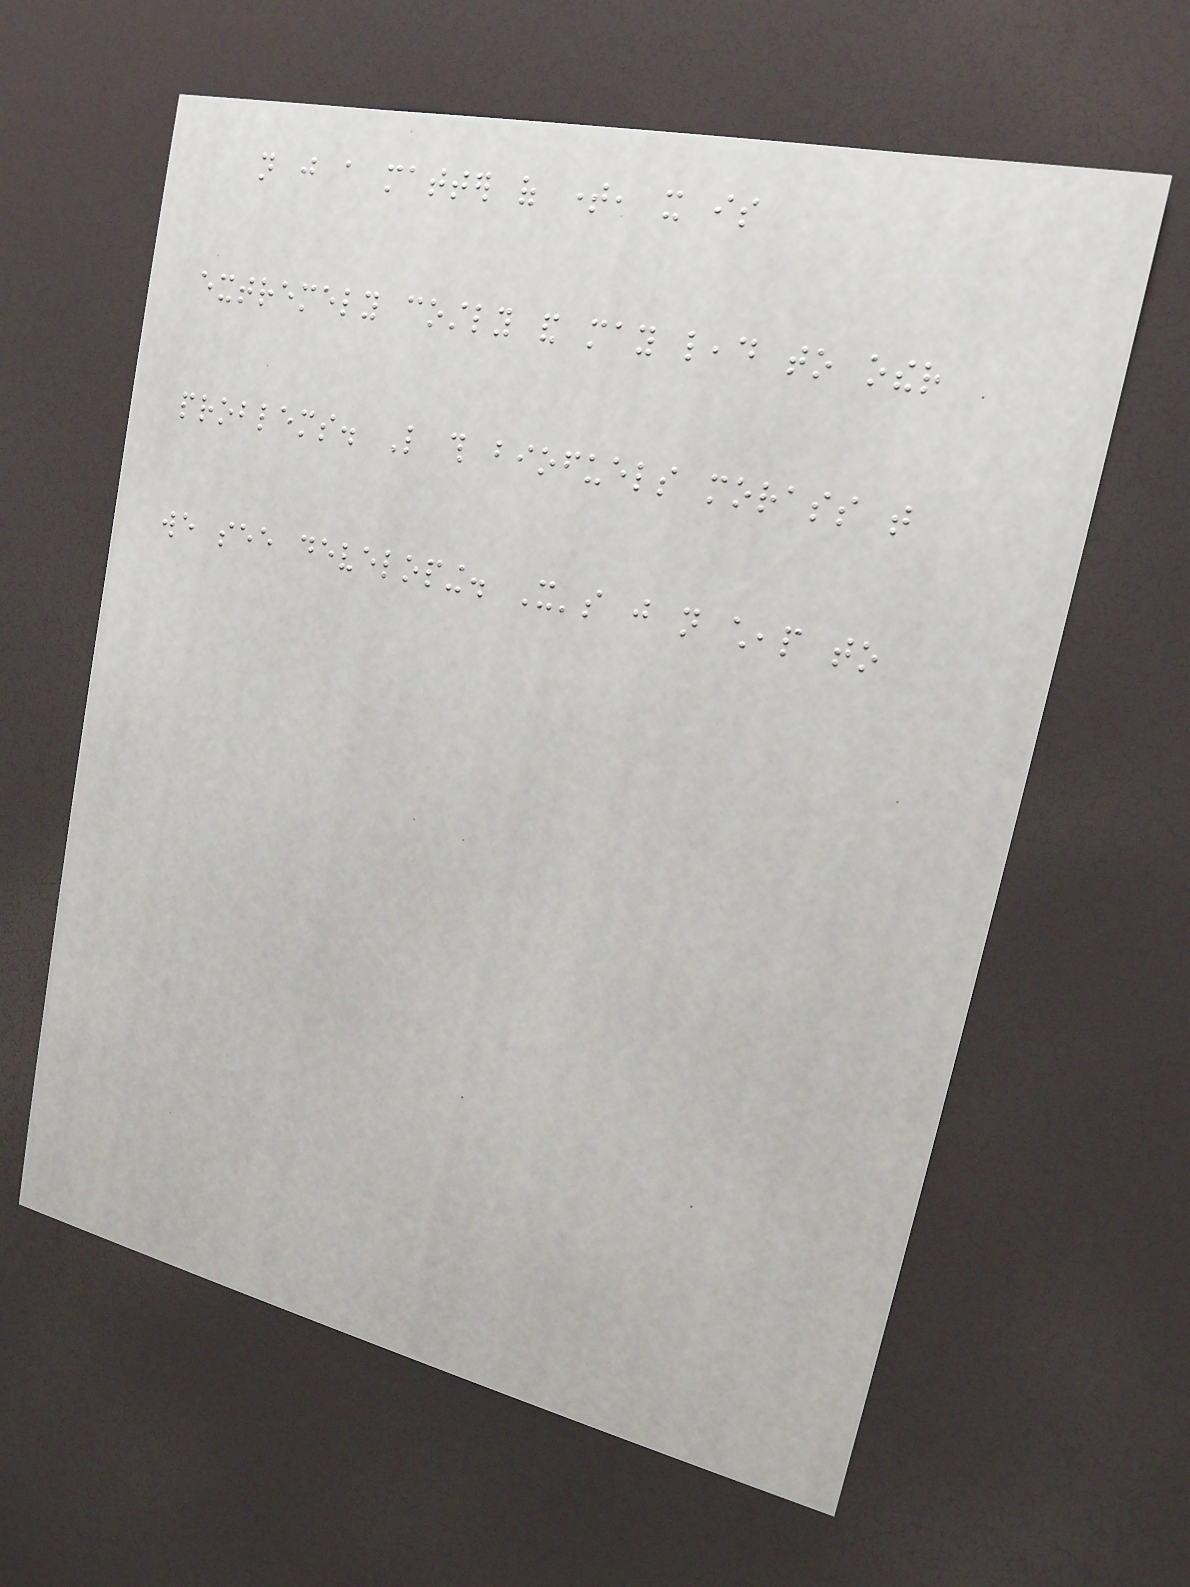not just a matter of time, it is
extremely costly and may lead to other
problems. Like this biofuels morass that
we see developing. It's just not cheap to
